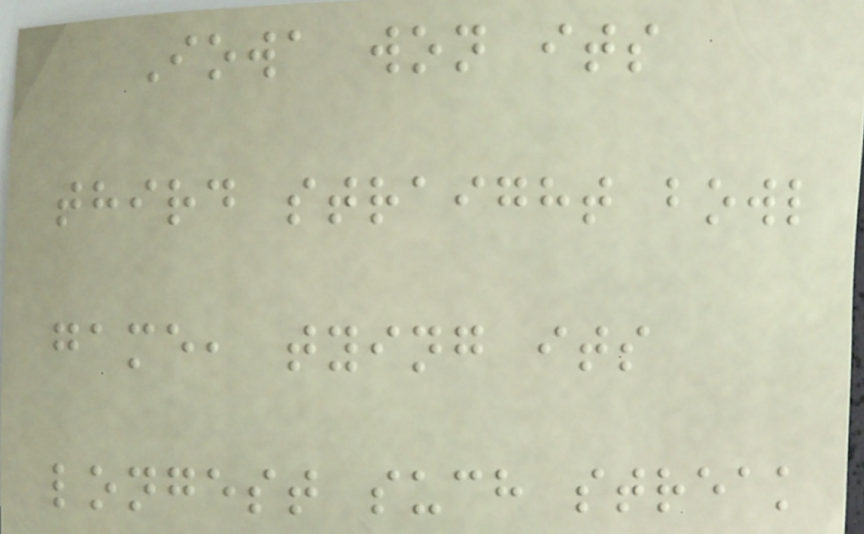Iowa won its
third straight bowl
game, tying its
longest such streak
